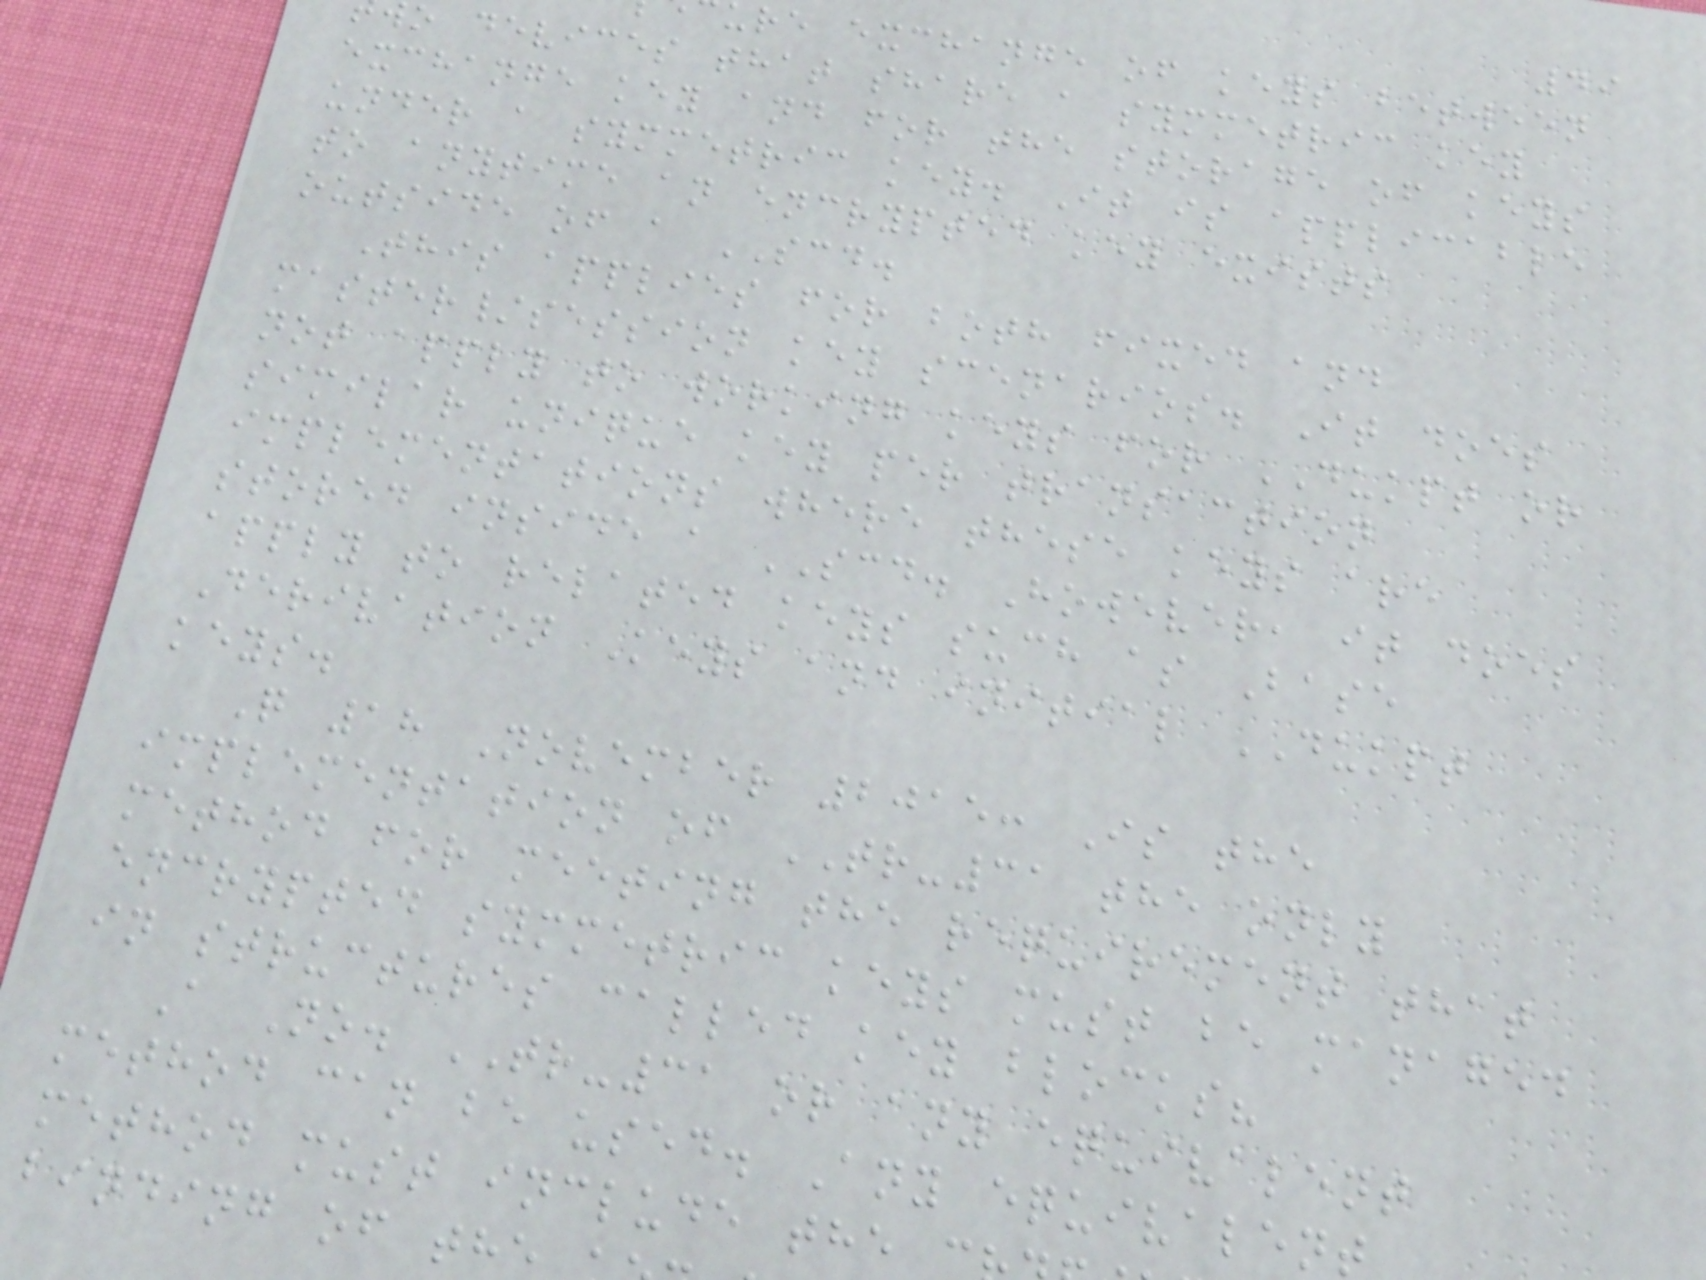49
ure exchange of keys between
o devices that share a symmetric key
exchange key and for the storage of keys
under a symmetric key. It is applicable
to anytime an encrypted key exists
outside of a SCD.
This applies for both fixed and
master/session key scenarios. It does
not apply to working keys for DUKPT or
similar unique key per transaction
implementations where these keys are
stored inside a SCD. However, it does
apply to related keys such as Base
Derivation Keys and initial DUKPT
keys.
Q 18 November 2015: Is the
implementation of TR-31 the only
method for meeting the requirement that
encrypted symmetric keys must be managed
in structures called key blocks?
A No. TR-31 or any equivalent
method can be used. Any equivalent
method must include the
binding of the
